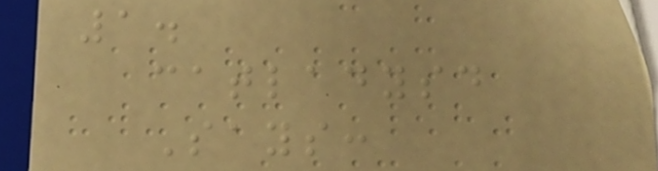1.
catladysd
Says:
